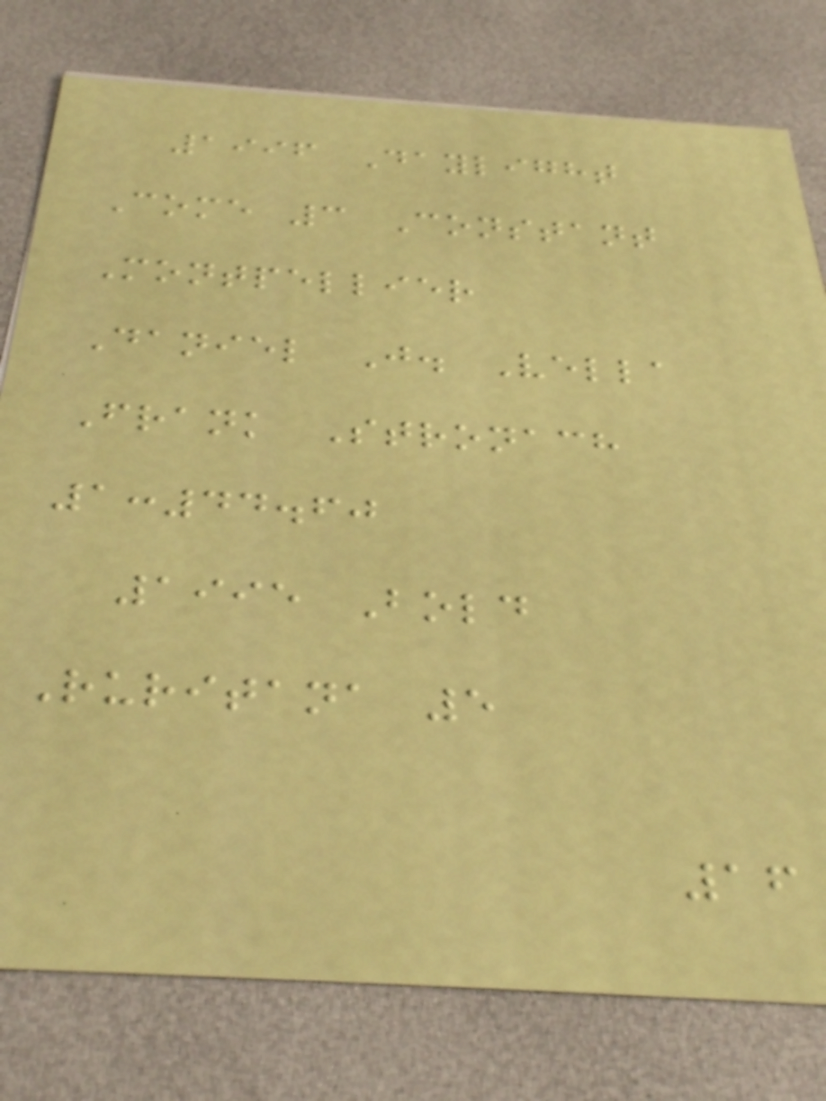1996 Daylight
Come 3 Constant
Montpellier
Daniel J. Vella
Frank Stronach
1:44.60
1995 Bold
Ruritana 5
16
